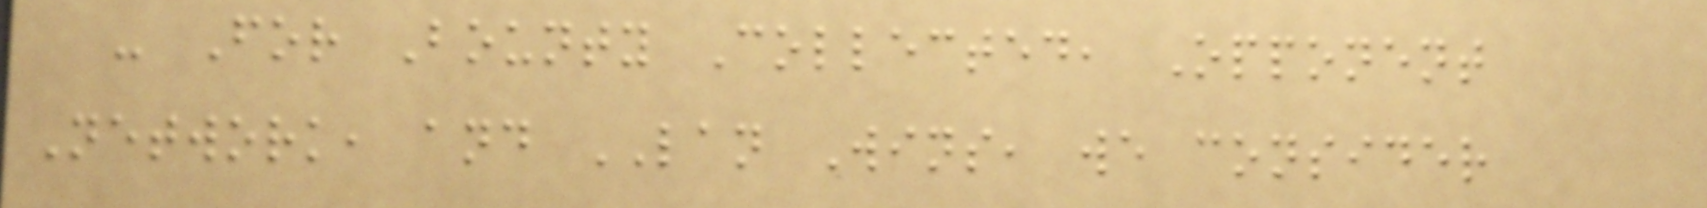- For Bounty Collected, Opponent
Network, and LAN Wins, we consider
